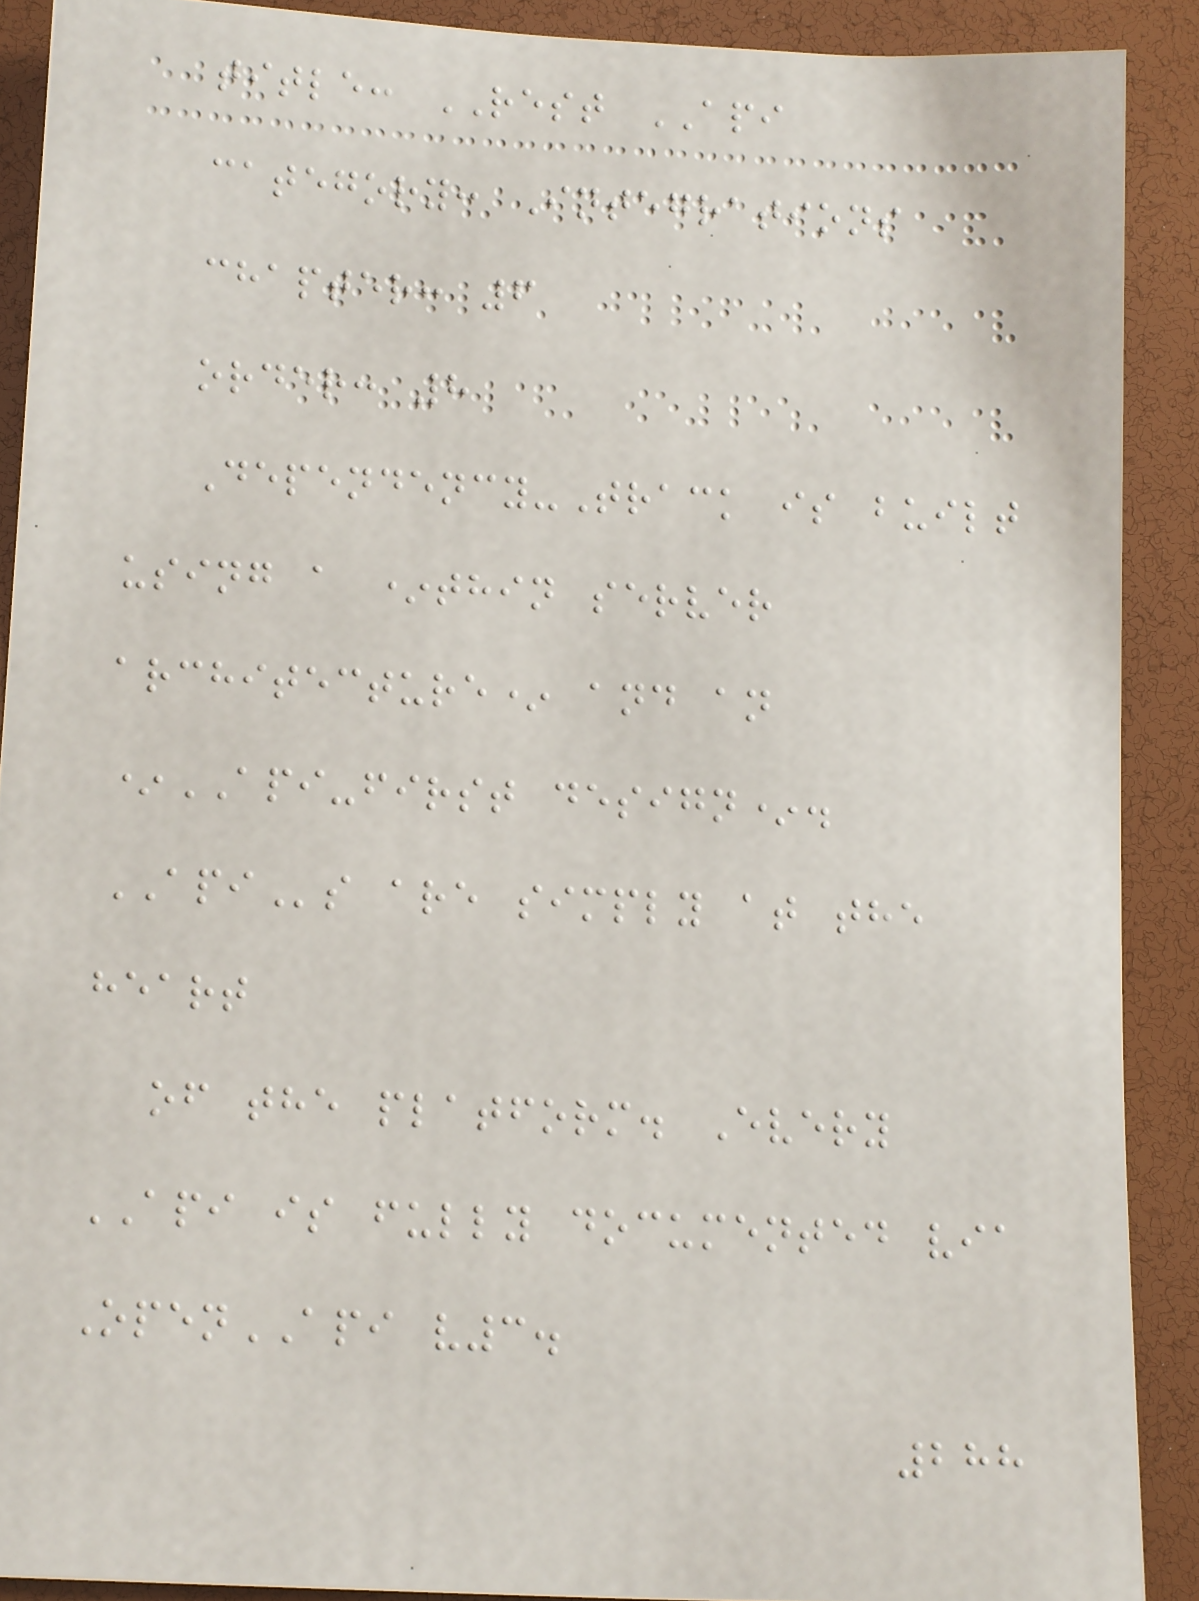title: REST API
category: Integrations
chapter: 6
order: 8
Dependency-Track is built
using a *thin server
architecture* and an
*API-first design*.
APIs are simply at the
heart
of the platform. Every
API is fully documented via
OpenAPI v3.
288
